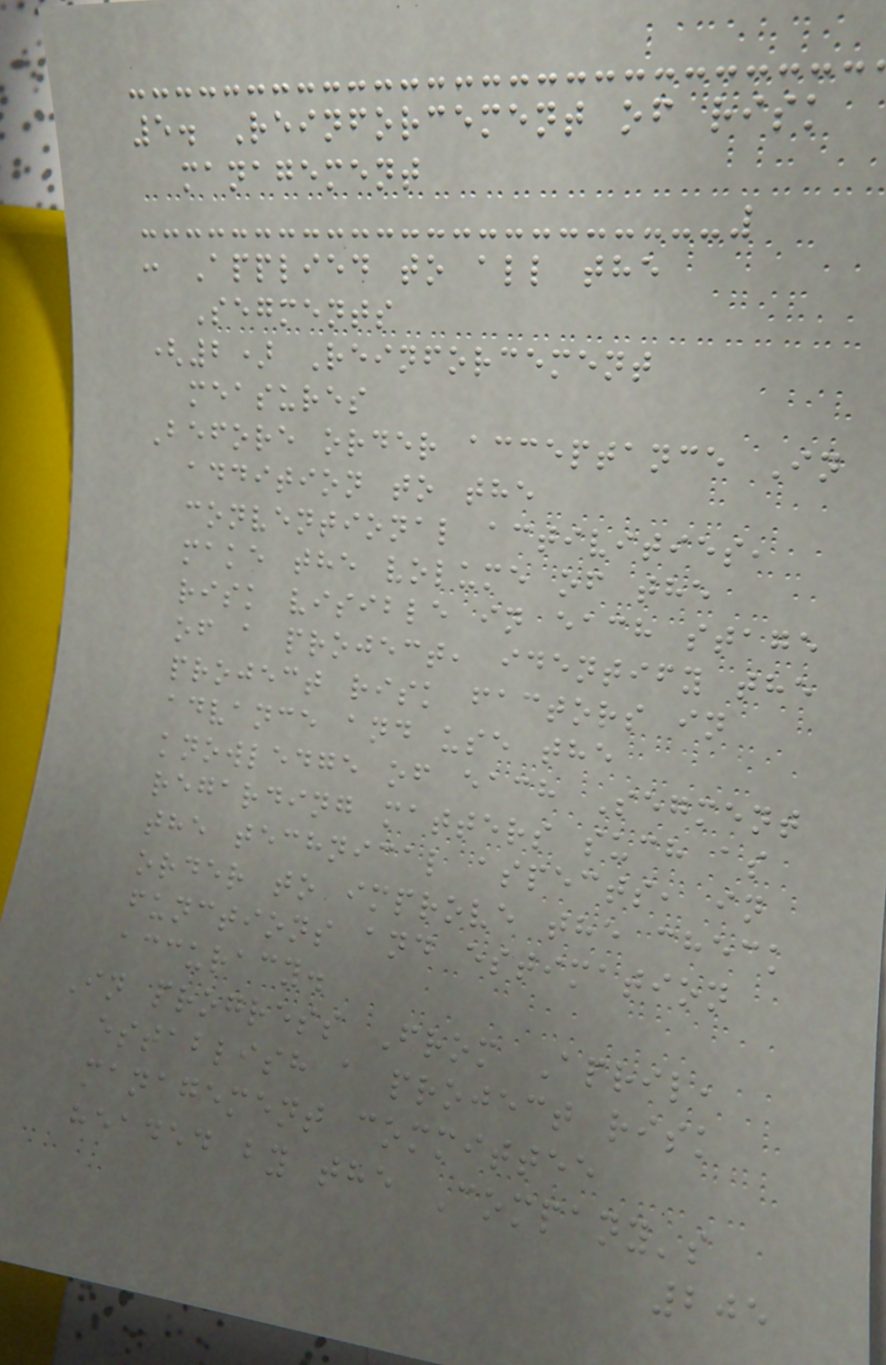5. Reinforcement of risk
management
: Applied to all the
Segments
(2) Reinforcement
measures
Before order acceptance In
addition to the
conventional activities,
make the volume of the
risk visible in each stage
of a project, identify the
project risk factors in
advance and use the
knowledge of each Segment
regarding matters such as
the technical aspects, in
order to improve the check
functions and estimation
accuracy.
In progress From April,
establish a project risk
management committee
headed by the Company's
205
